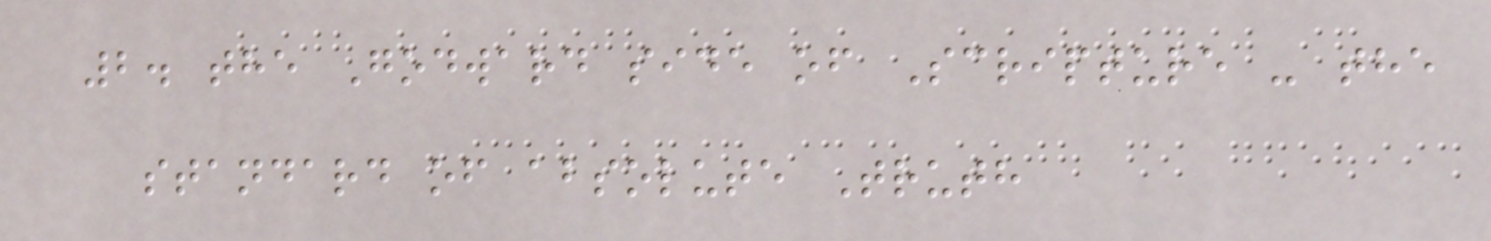2. the Godward side of Scripture - the
standard of absolute Truth
